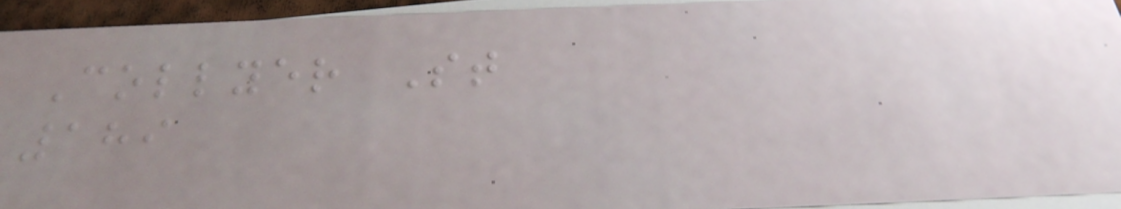Collyer St
189
